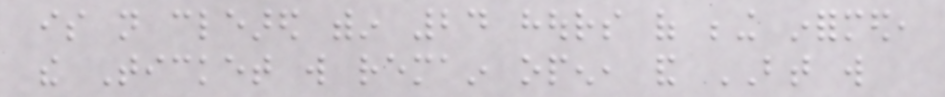is not cleared within 24 hours of being informed,
the Ticket will remain open, and BT will
